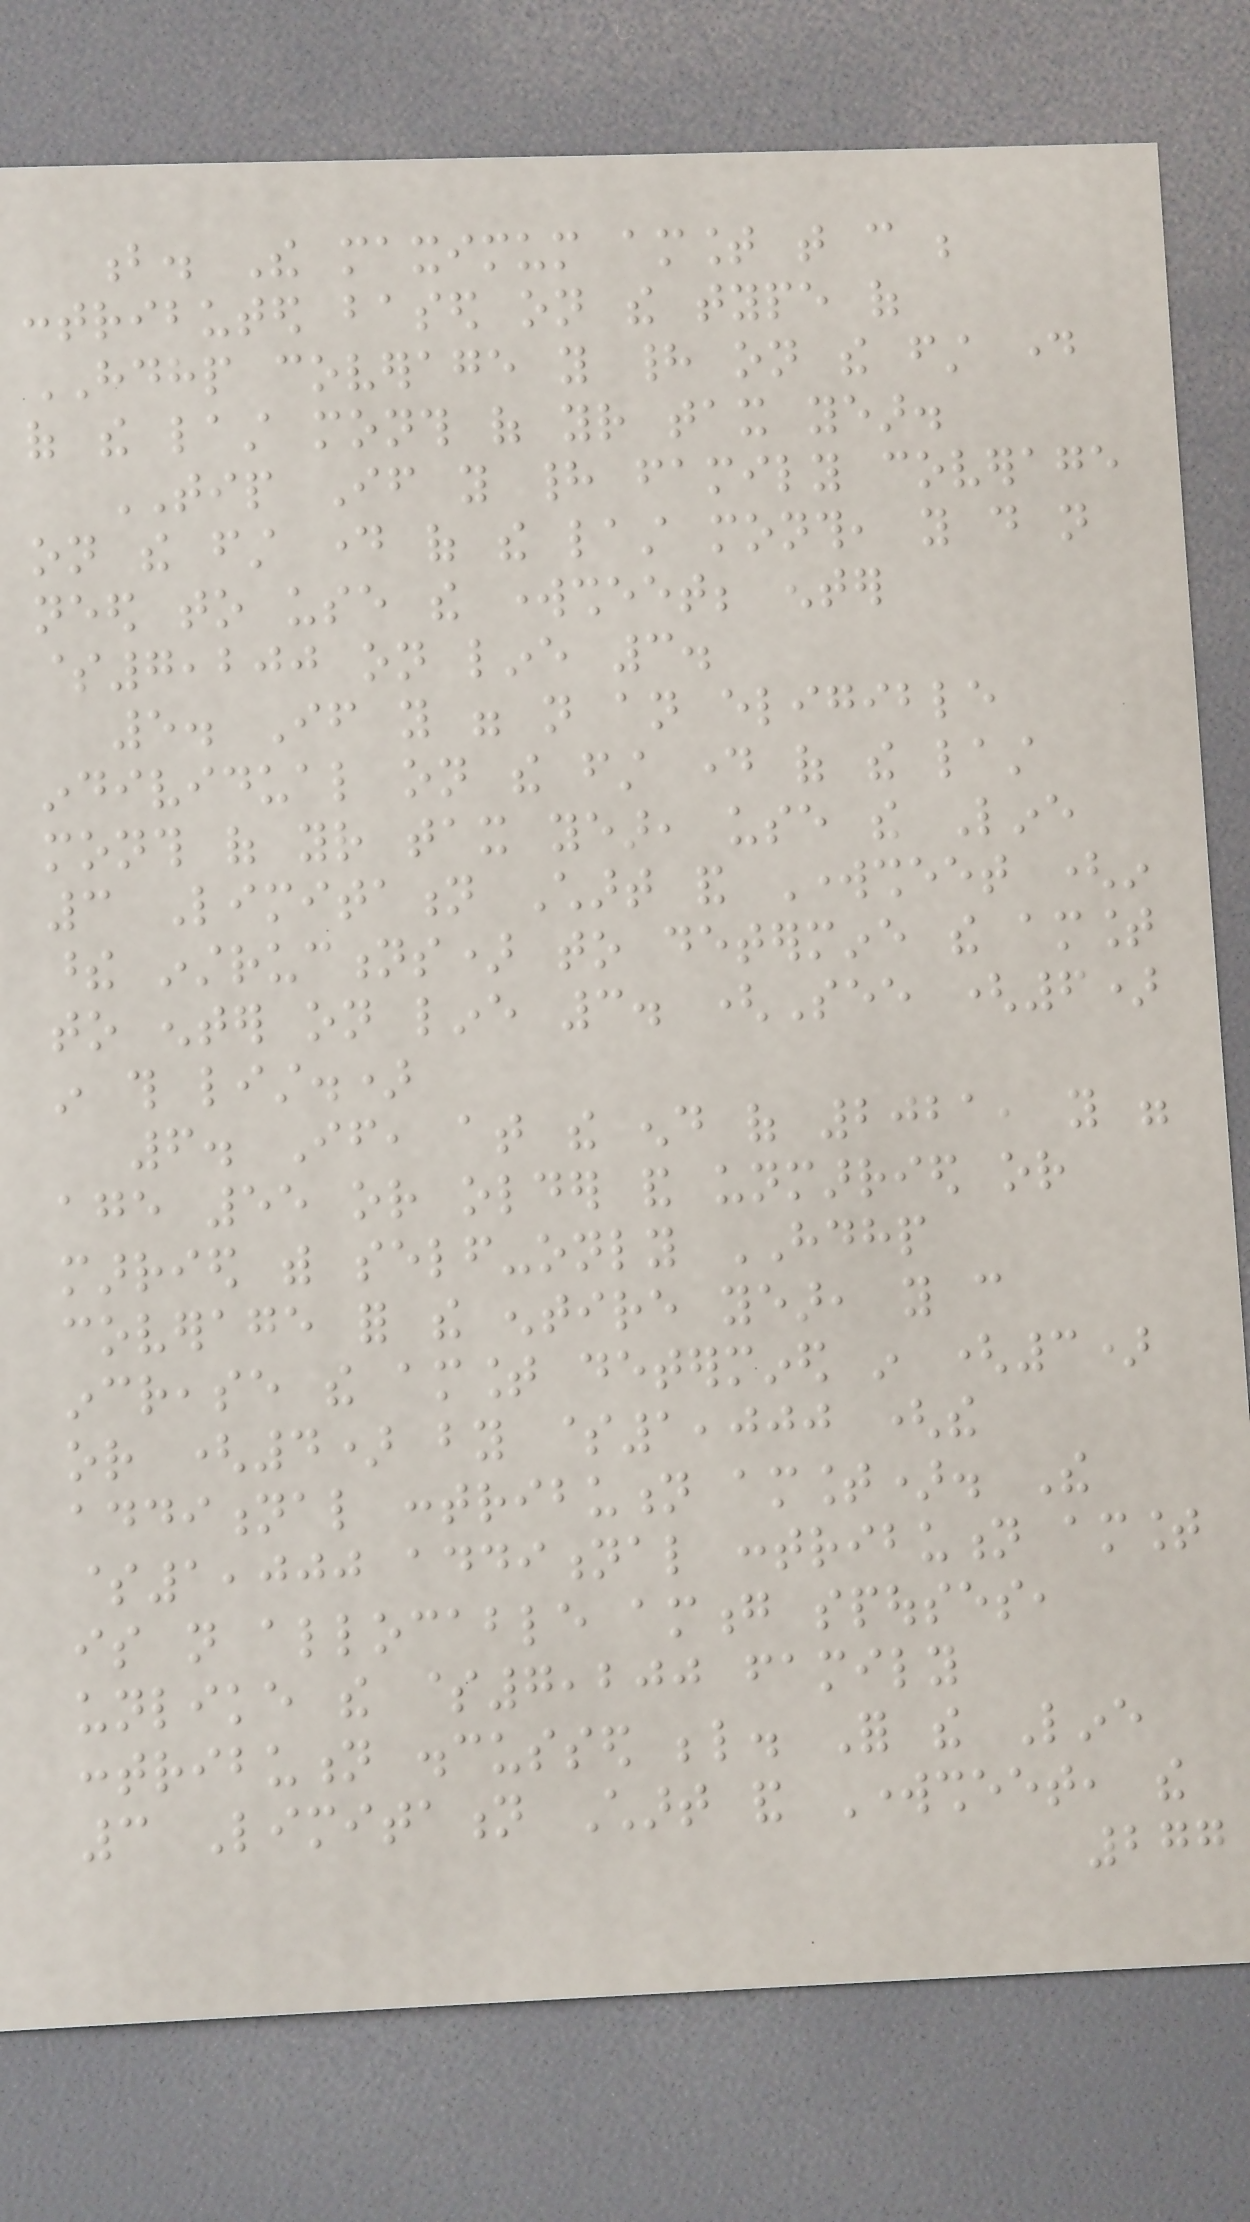b. The maximum amount that can be
contributed based on the type of
HDHP coverage you had on the first day
of the last month of your tax year.
TIP If you had family coverage
on the first day of the last month, you do not
need to use the worksheet; enter
$7,200 on line 3.
5. If you were not an eligible
individual on the first day of the last
month of your tax year, use the Line
3 Limitation Chart and Worksheet (in
these instructions) to determine the amount
to enter on line 3. (See (6)
in this list.)
6. If, at the end of 2021, you were
age 55 or older and unmarried or
married with self-only HDHP
coverage for the entire year, you can
increase the amount determined in (3)
or (4) by $1,000 (the
additional contribution amount). The
$1,000 additional contribution amount
is not allocable among spouses,
unlike the $7,200 family
contribution discussed below. For the Line
3 Limitation Chart and Worksheet, the
277
